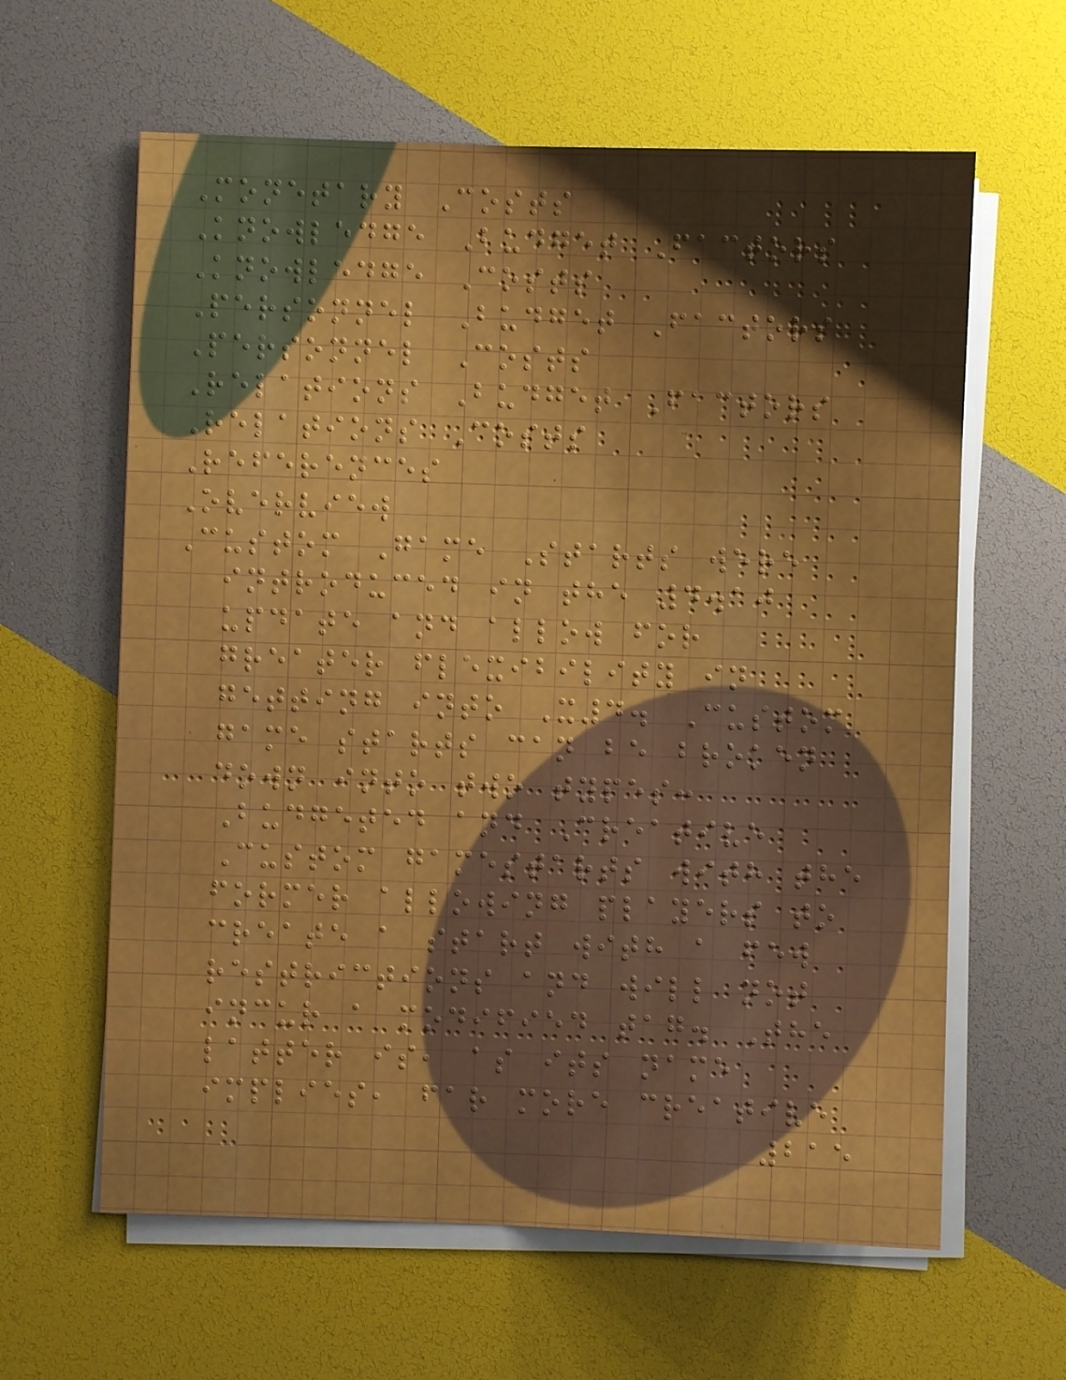Monetary Costs
Knowledge Budget Factors
Knowledge Costs
Personnel Budget Factors
Personnel Costs
Relations Budget Factors
Relations Costs
References
Overview
Custom Game Starts were
introduced in the 4.10
update and allow for
greater flexibility in
getting into X4. Custom
game starts can be broken
down into two types:
Budgeted and Creative
Custom gamestarts with the
former allowing players to
create a start with a few
restrictions and will not
incur a modified tag. The
latter is, as its name
implies, far more creative
215
